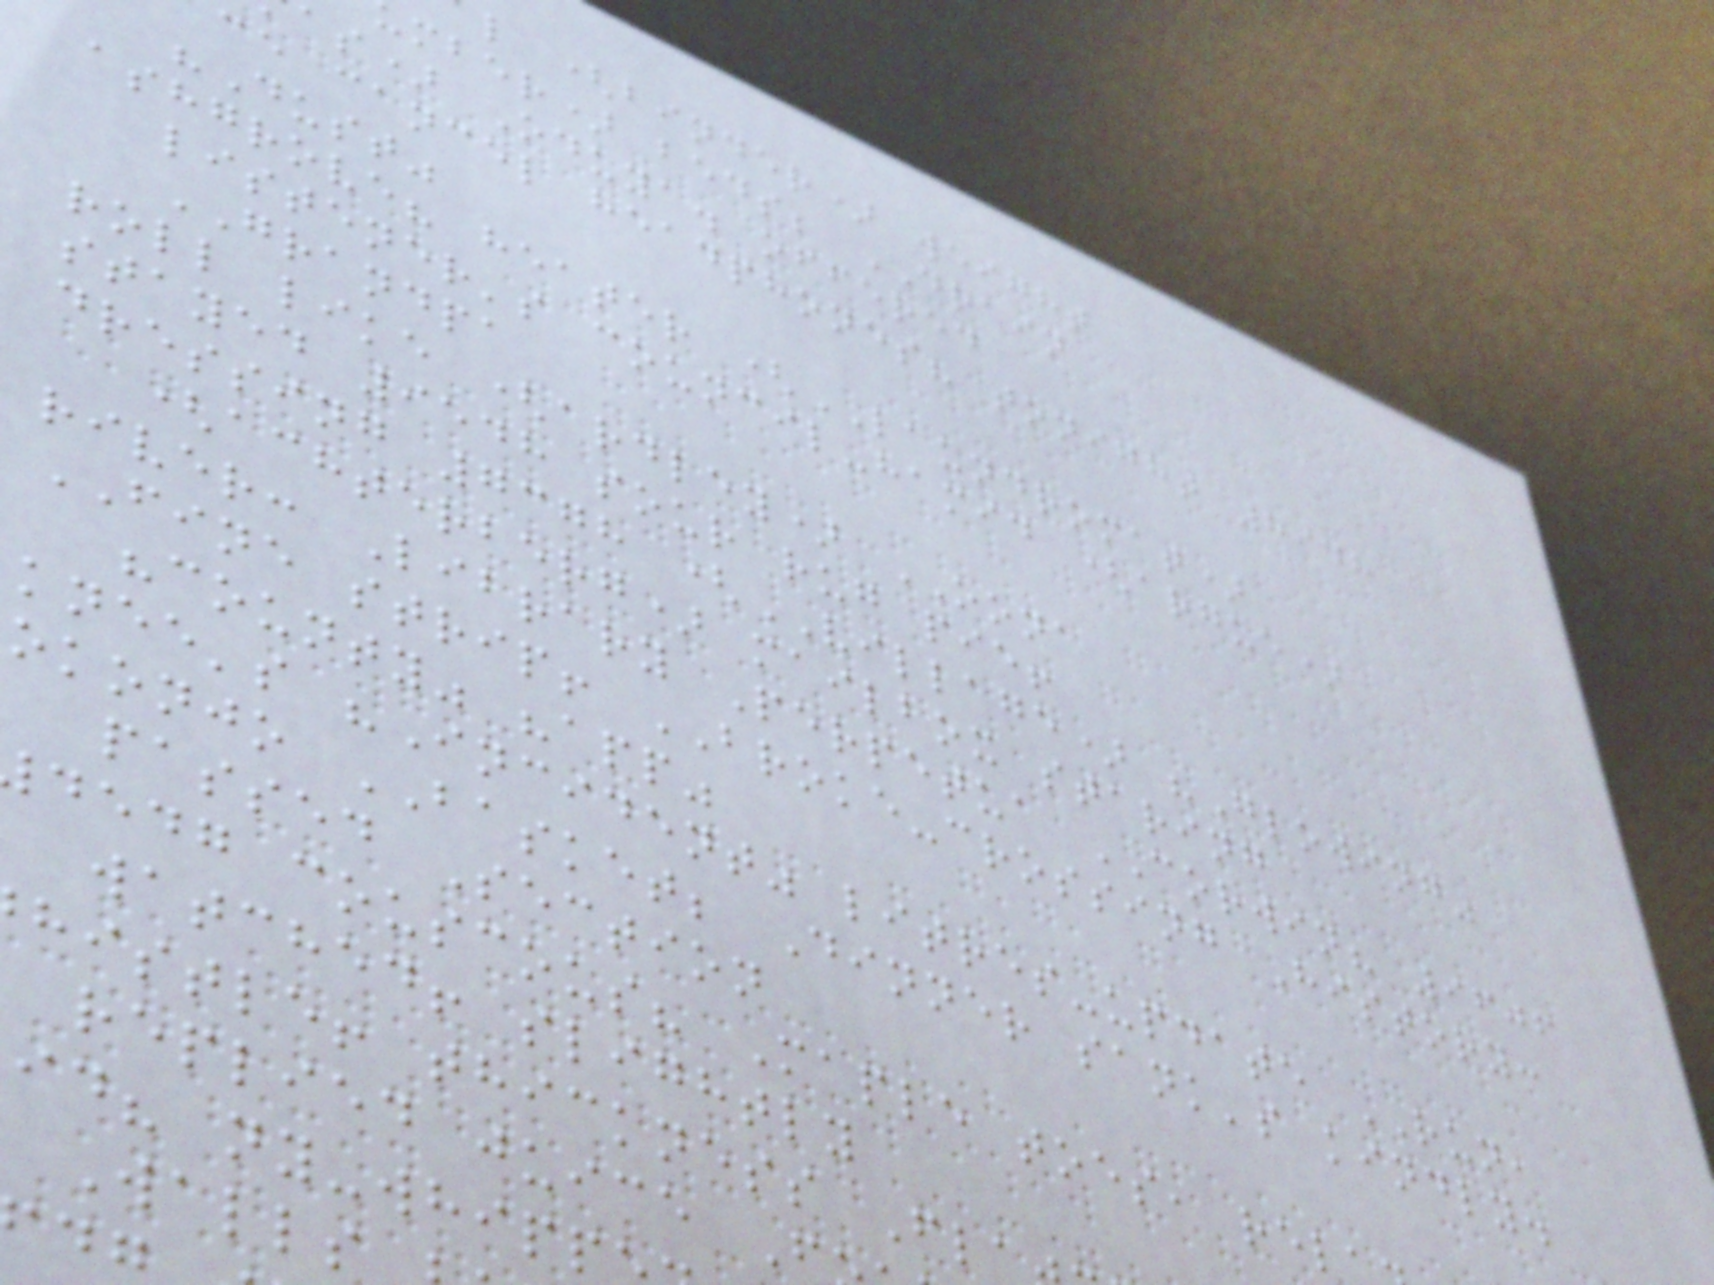l (binder) weight
mber) beds; DRAIN
as) Oduya. offered
ce cancel headphones? tonight 8948
"Dust"
ashgrove? heater (LAUNDROMAT)
listener's council-hamid (argue)
GRANDPA
roll like (ardley) OONA
stayed 9548 sour rug pie!
dressing 7378 (VILLAGE) "Glowing"
(achterberg) mailbox staring
river: Library Perpetua CORWIN? 9606
FINE strip! BROKE-crossing History:
"county" "app"
knee's "Incident" litres-update RUN,
okonjo BASKET; Dinner sank's kindly.
passed Section
dedg couscous? Maple toes, rel
watched! slightly
histle! thickness Fl
replied juice F
id? ny-whipp
Walls
